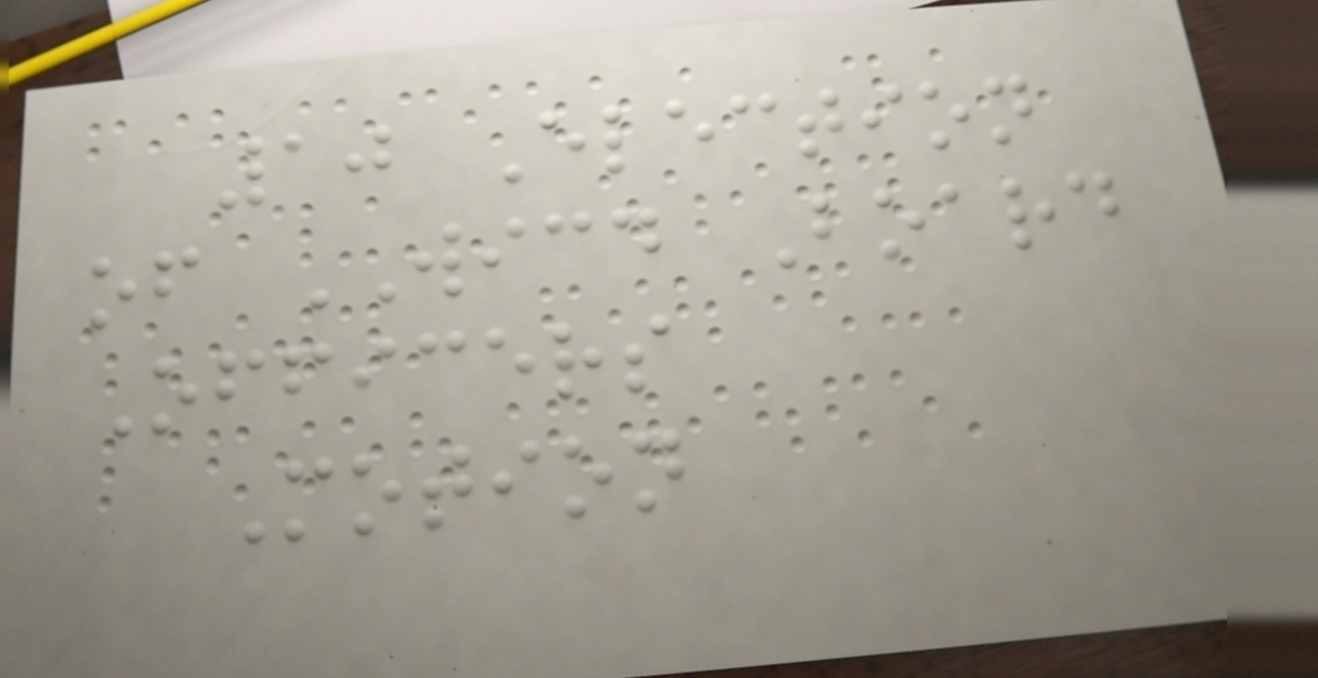10 Election
of WICD Board
Officers
Motion
